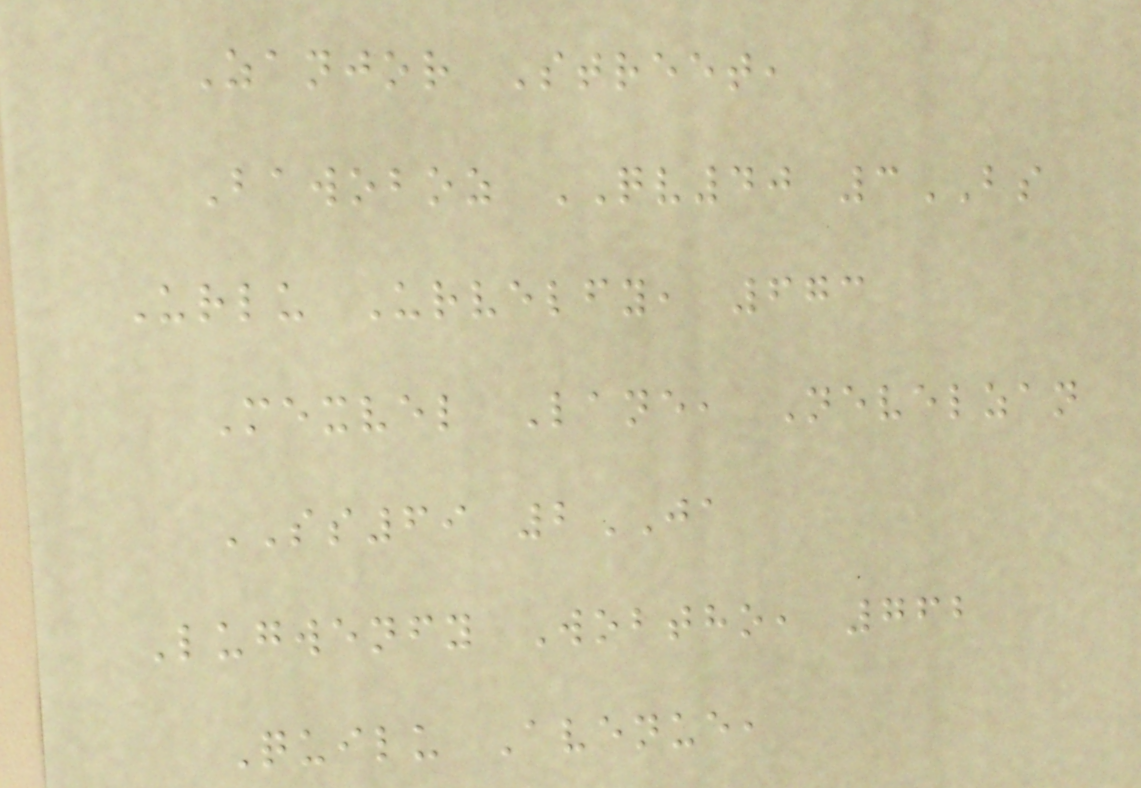Zanjor Street,
Bawoboz QV40 3BS
Urlu Urvelfy, 673
Mexvel Lane, Nevelzan
SS69 2JA
Lugwenfy Wobtho, 762
Quilu Avenue,
